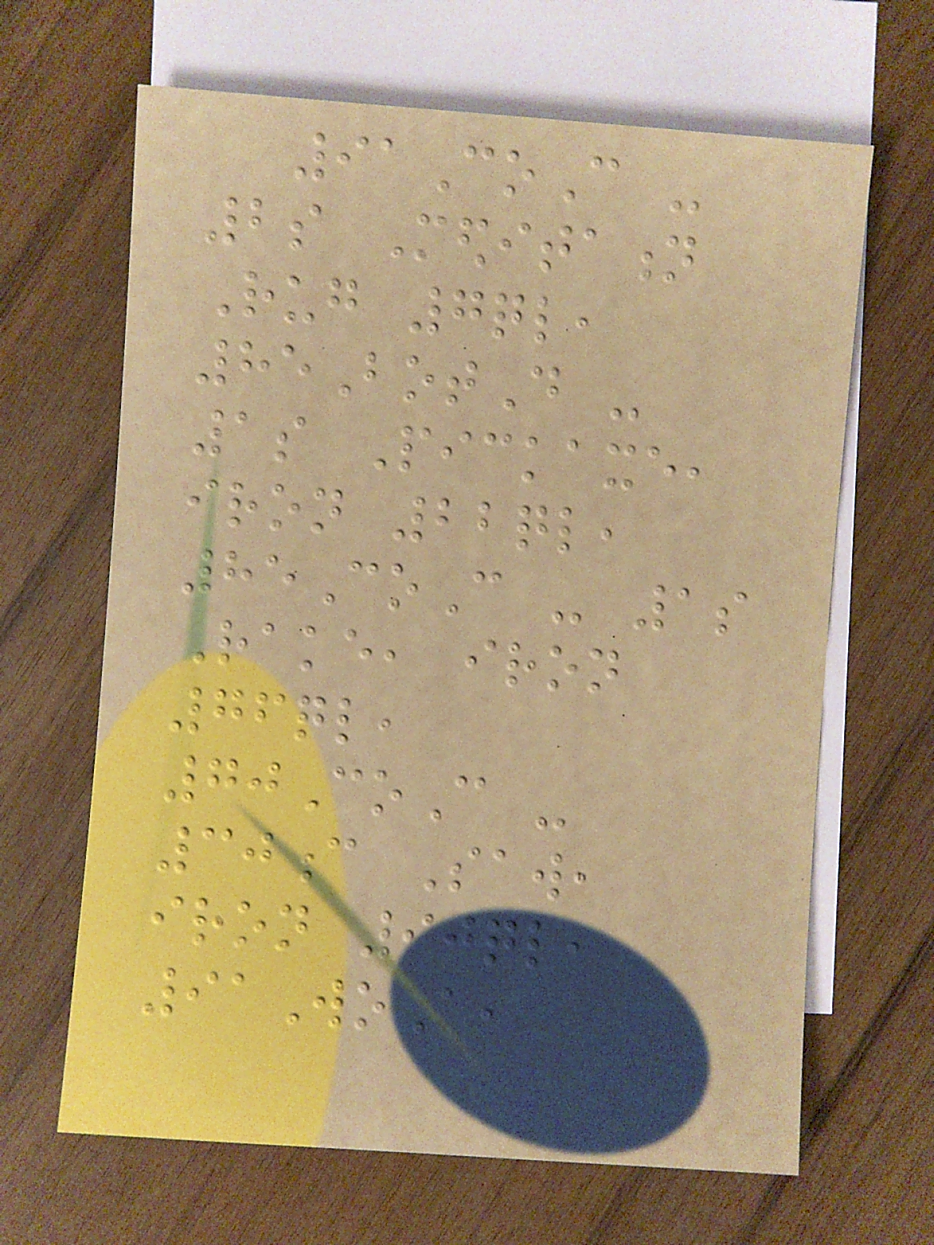91CoC -
2s Meditation
Rug 7ql,
85BotD -
1s Pickaxe,
iron 22ql,
85CoC - 1s
Rake, iron
76ql,
70CoC -
30c Saw,
iron 90ql,
91WoA,
